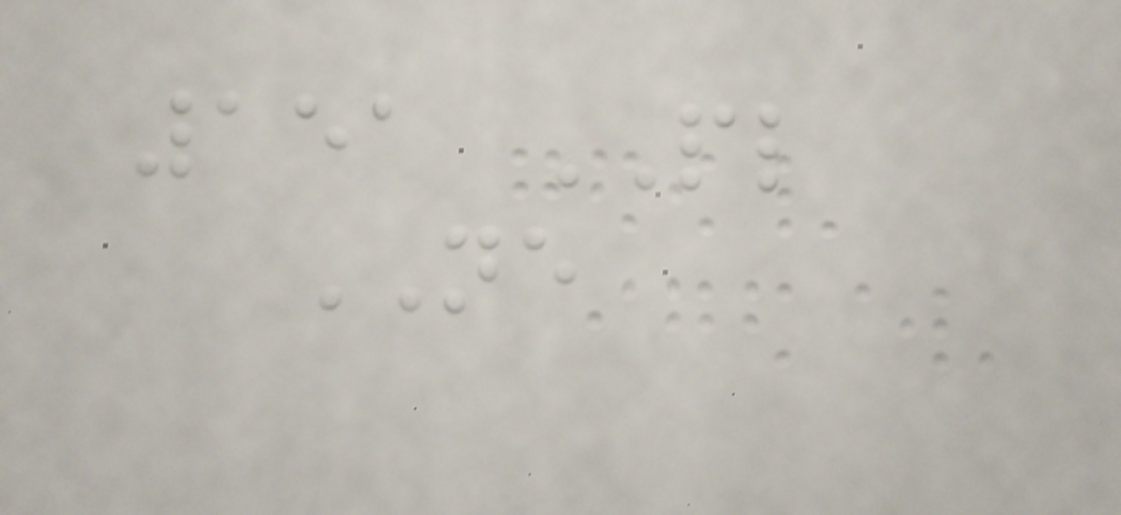151 PL
NE
